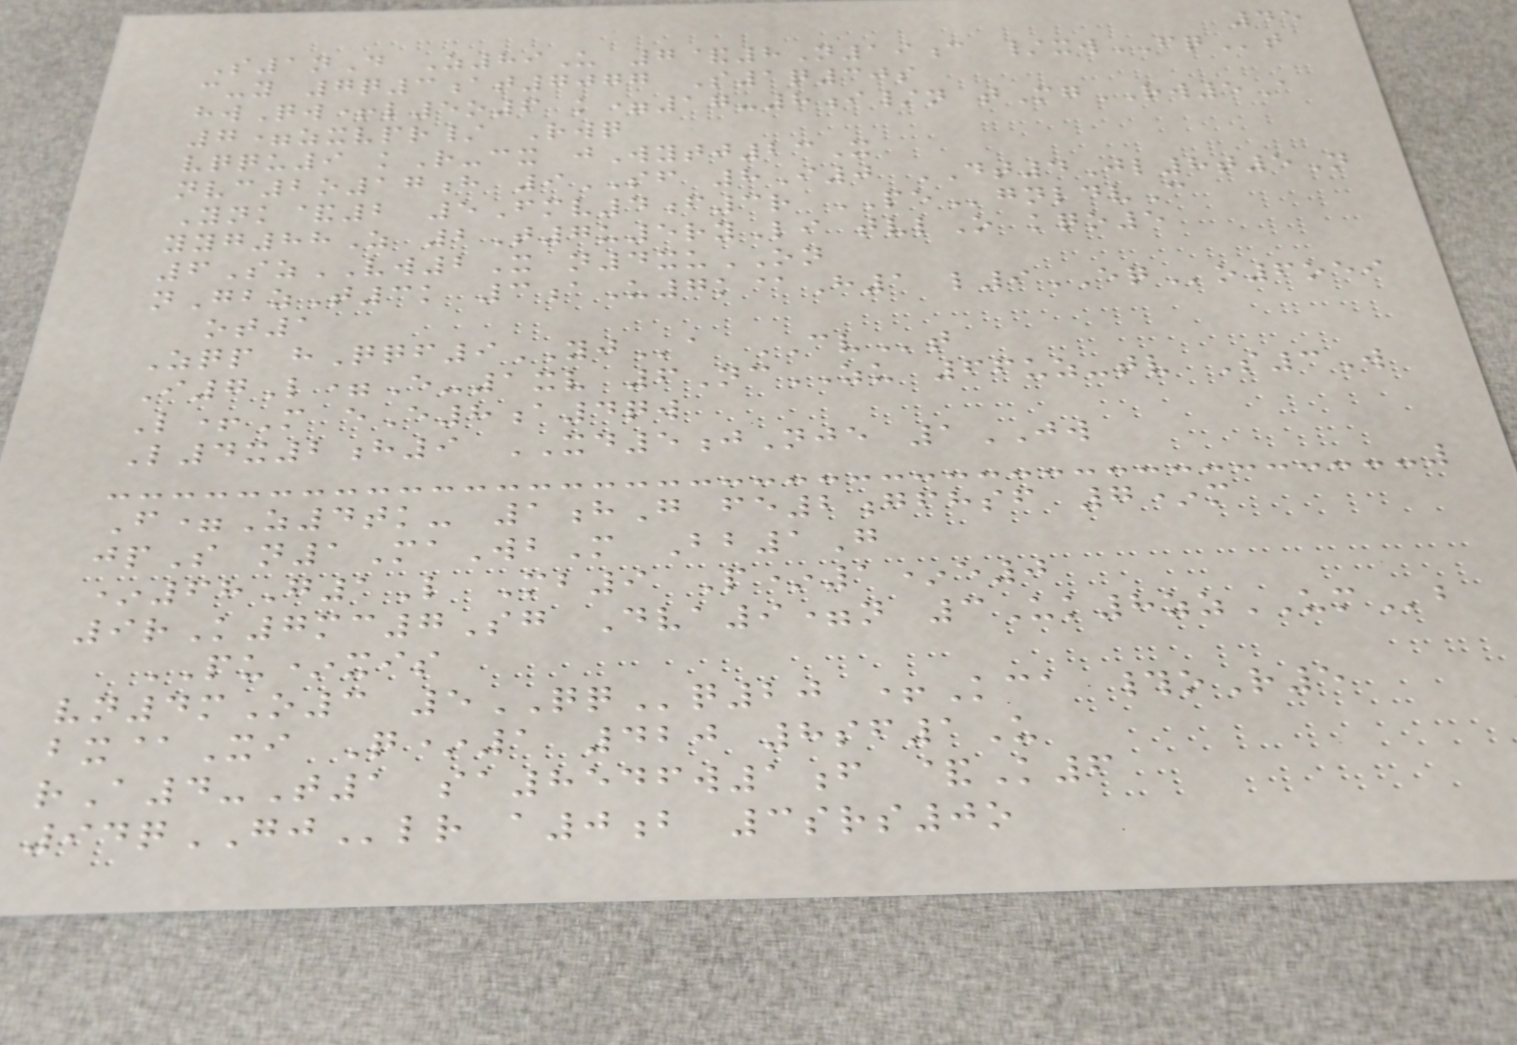45
S1nD Z89U 7&8N19c /xwFQt
c-y 7q3at7077 S1q30s
hwQw+l5o6 k=17-8i/n tMgRW5A
7=zxvpr/ Rwq
vqqu9 kR-cx jWytj23X
nvc2o17h 9SF 8I0 DT4Jl8t5N
Ynk&2 5Fmv4f3r PEgnldvC
yyg88Z 2T7u5ryLi tvlO kqo5
6SzVW2X n4xuON
nGbzT3k 3aU7k@H1 l9EQo6oei
ot1
Zqp hQqf9YJa CVt
I7L=E-1xv 6NcZU 66uz-tv S3W
L+M eE8a4qw
L4x2h9 XD5jNje 1JW
F=Z4tk- 1hG fe2gfhsf 7*m
jpS n1MaWbM Bb1G
*68G1L Mb9 P*1*e0
9rK7mc7Sg Dva9=n 3Uk8zzUMb
PU*xis
vn4mO3 5QQq20 +Kca #oR5
bx@Xi Q*1 420 8sf1U
rA4-T1 sa8546w1f &K6
94qGJlr a0b 3srs0o
